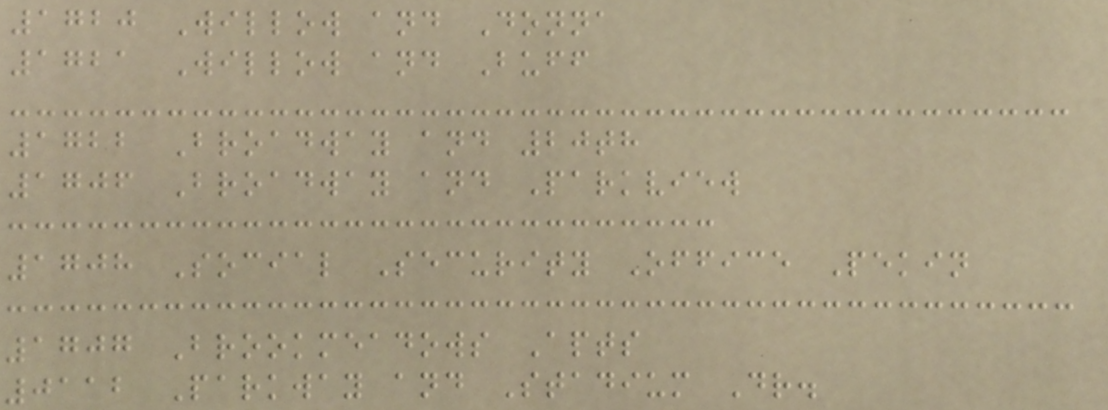1720 Willow and Donna
1721 Willow and Buff
1722 Broadway and 20th
1706 Broadway and Parkview
1708 Social Security Office Pekin
1707 Brookmeadows Apts
0112 Parkway and Stadium Dr.
